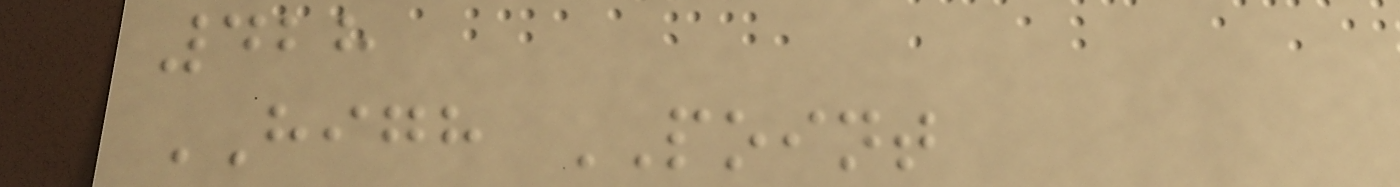428
HIGH POINT
